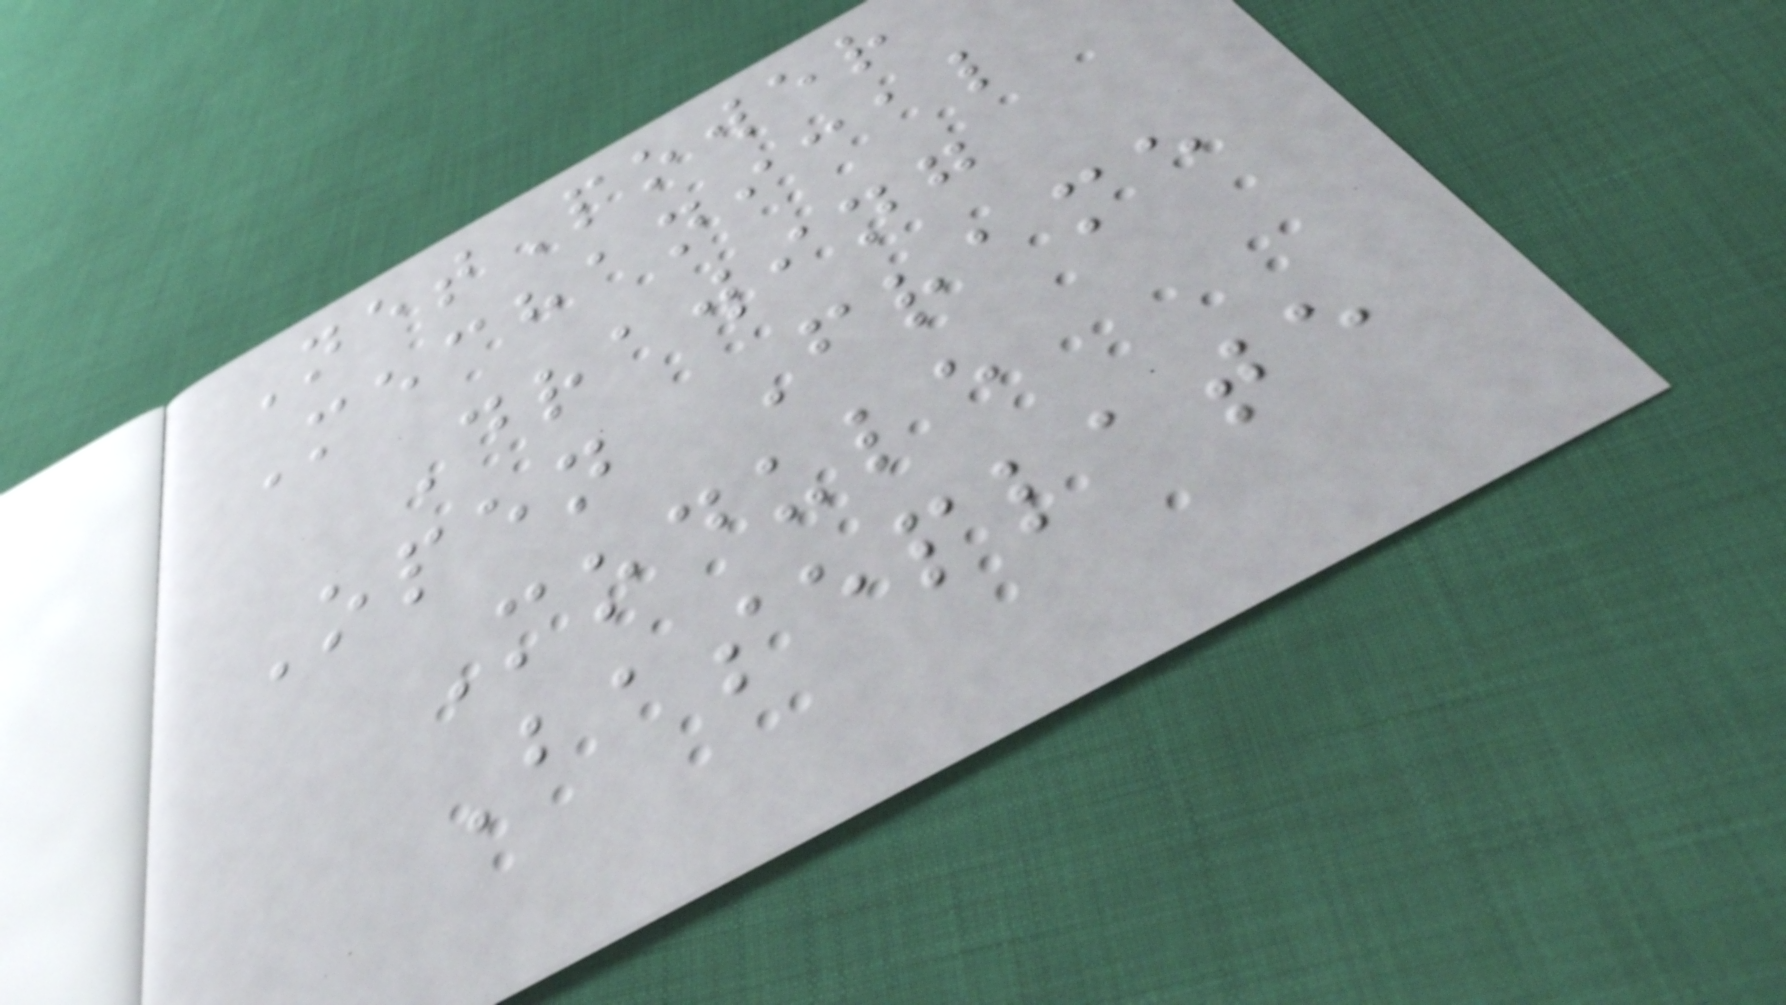NetPower
Mechanical
Drawing
Open Frame
Module
Baseplate
